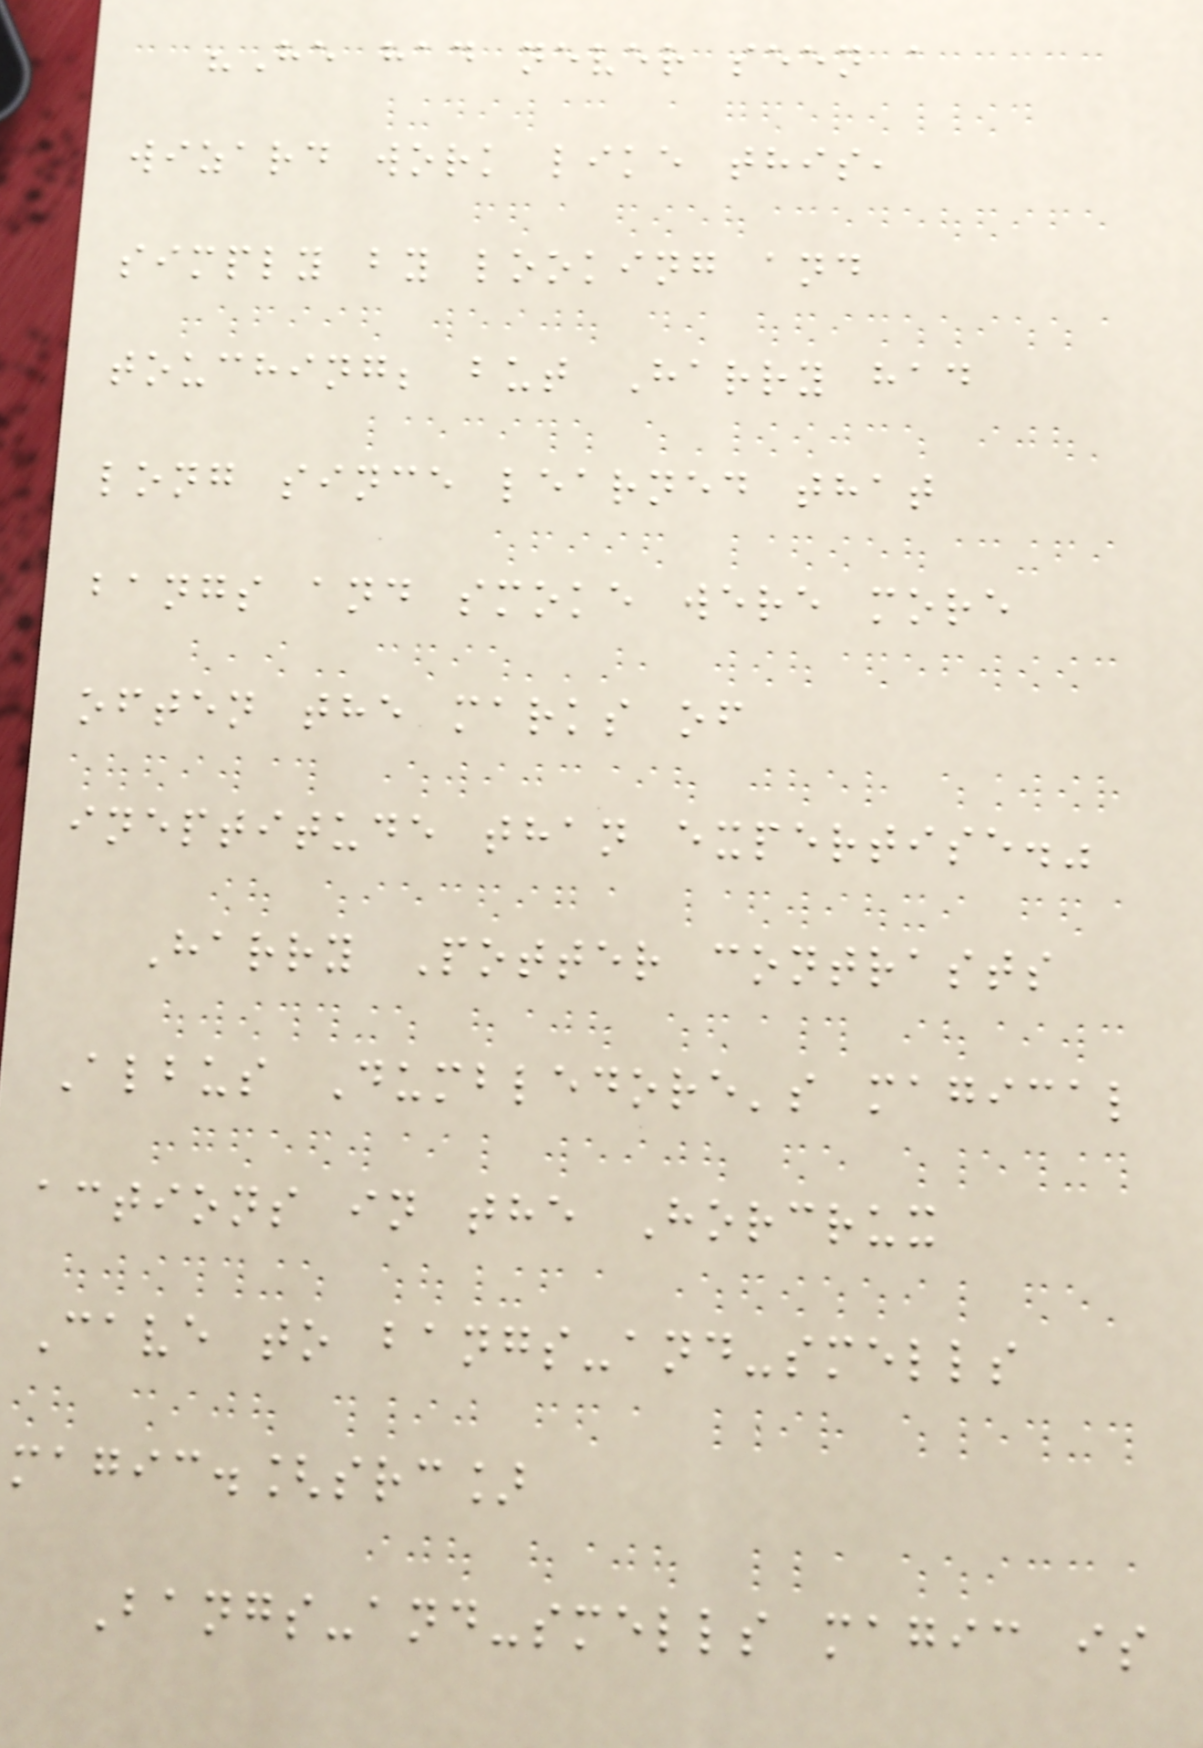"He had never seen a
wizard work like this,
simply by looking and
touching; but Harry had
long since learned that
bangs and smoke were more
often the marks of
ineptitude than expertise."
Harry Potter contrasts
Albus Dumbledore's magical
actions in the Horcrux
Cave to bangs-and-smells
magic.[src]
Bangs-and-smells magic is
